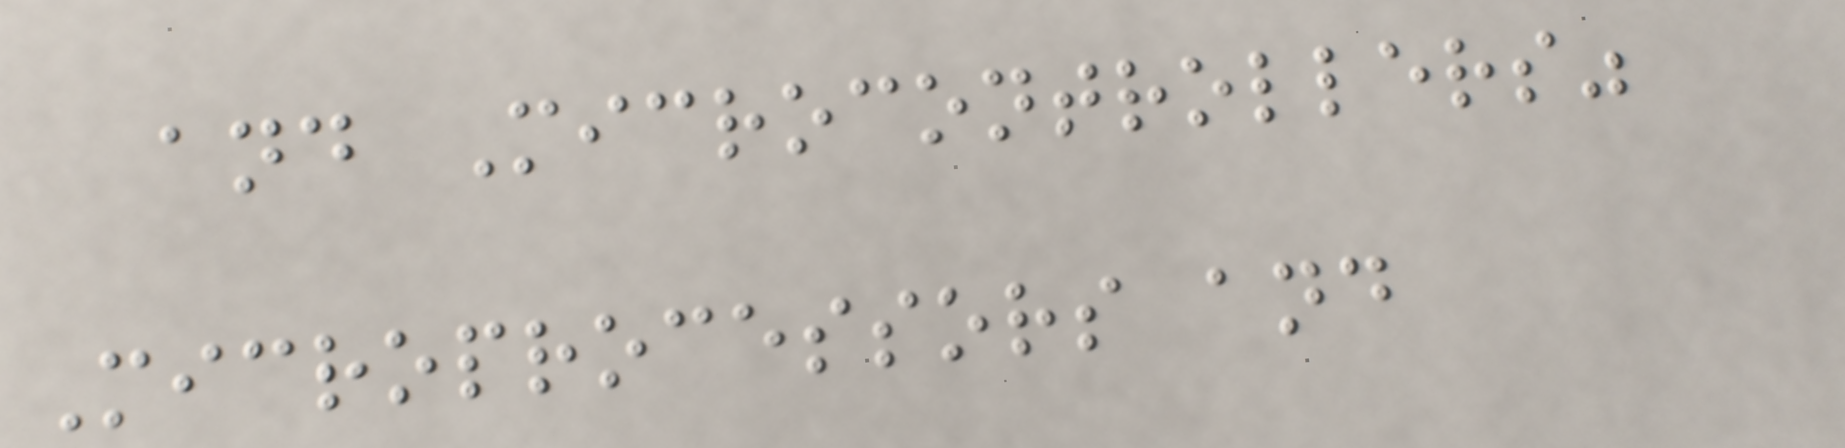and Microcontrollers"
Microprocessors and
